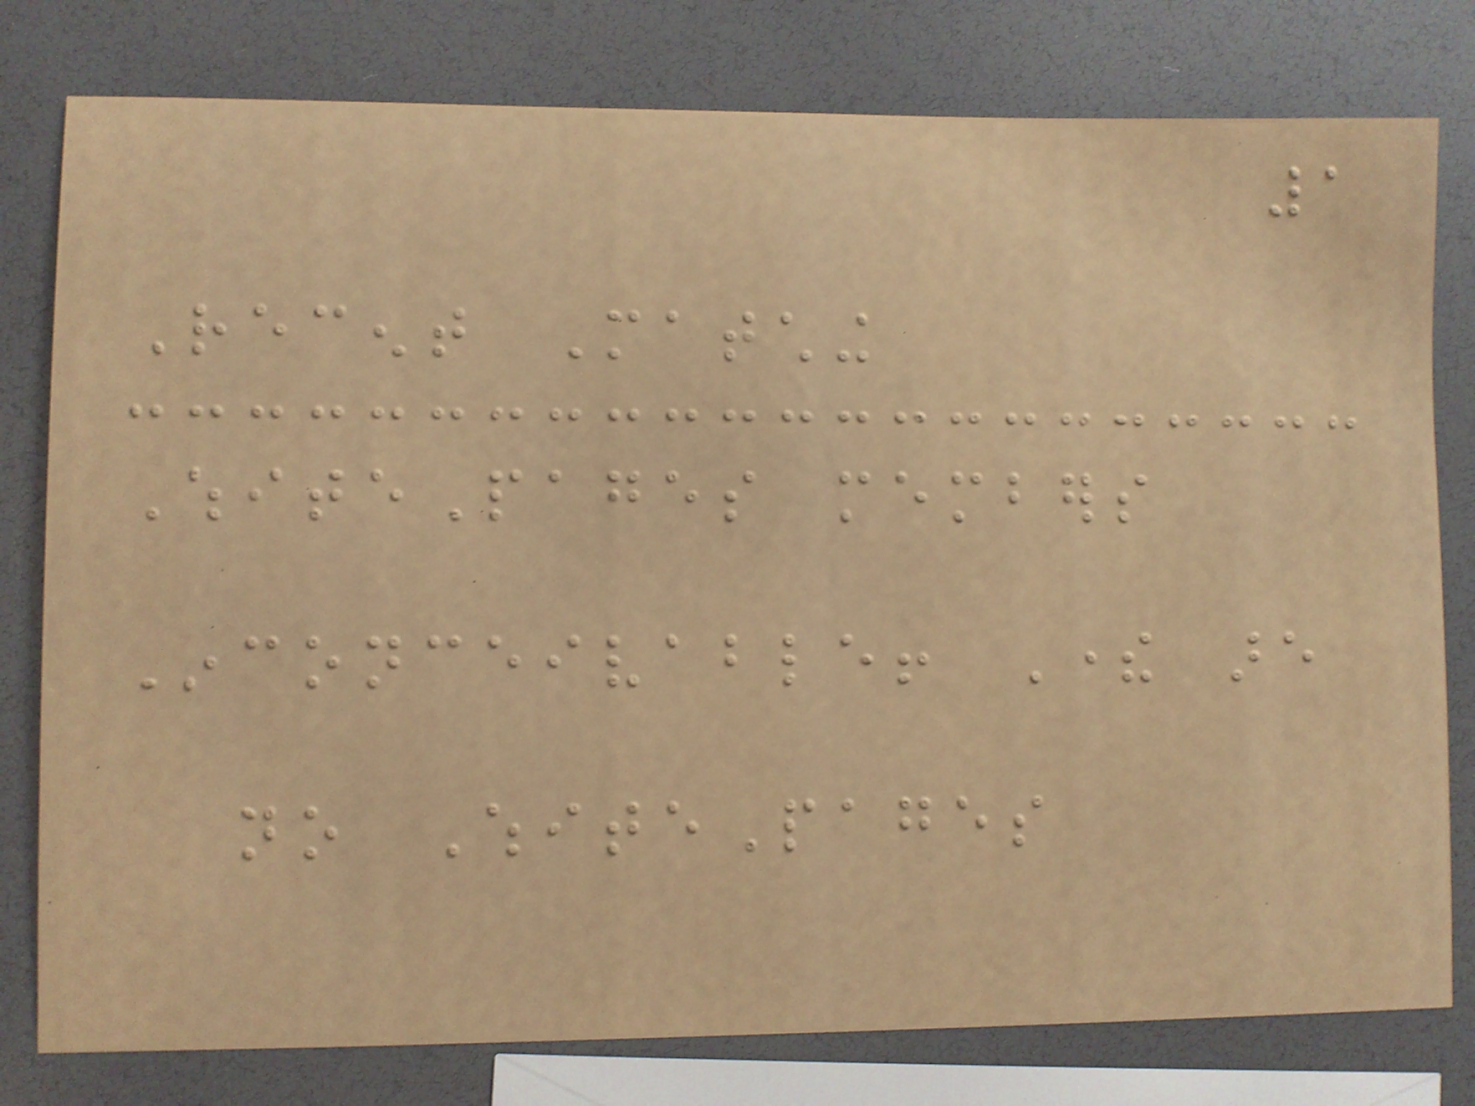1
Recent Matching
WhitePages members
Inconceivable! There are
no WhitePages
